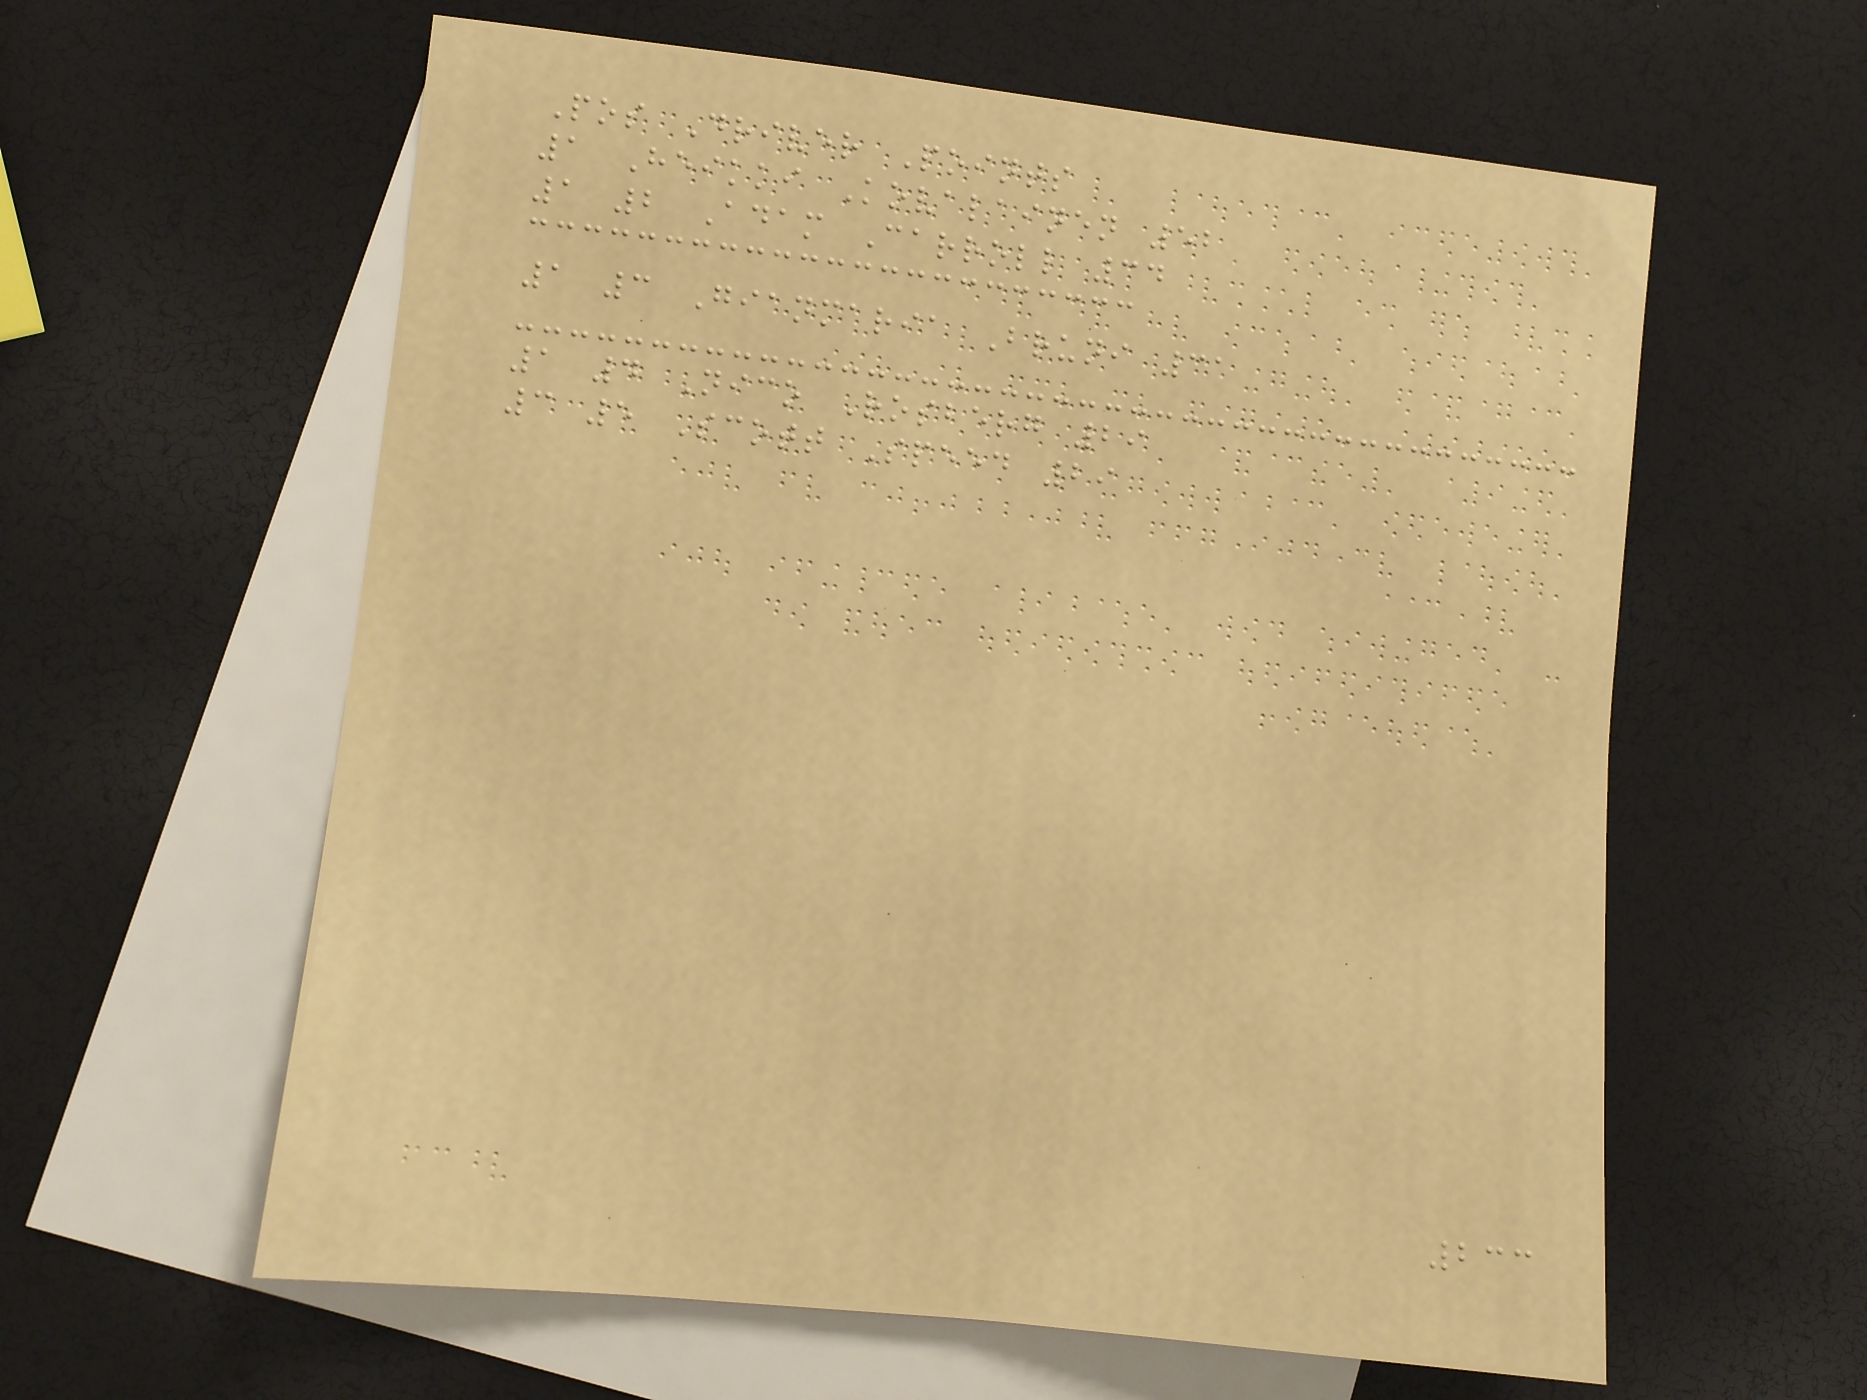Pos Driver Points
1 Heikki Kovalainen 52
1 2 Adam Carroll 34
1 3 Gianmaria Bruni 31
1 4 Nico Rosberg 29
3 5 Scott Speed 29
233
